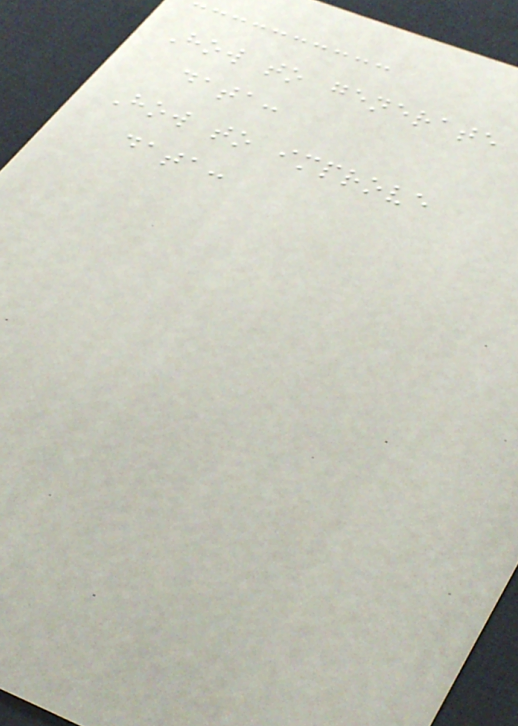How to generate
data:
How to improve
data:
